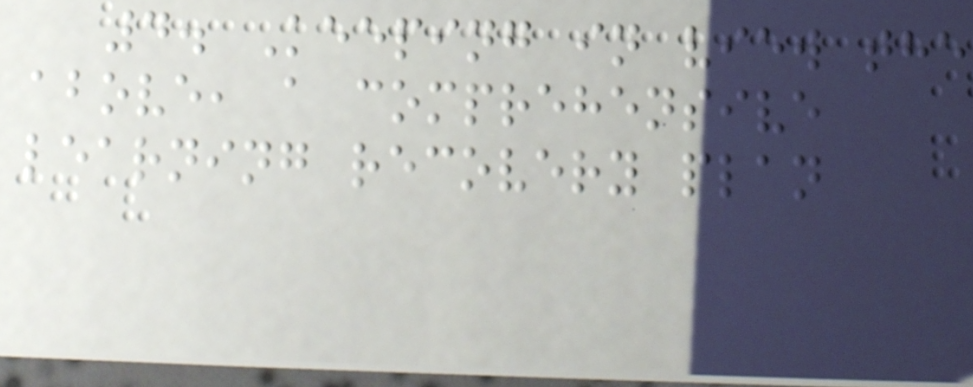4. Keeping in view the
above, a comprehensive
learning recovery plan
